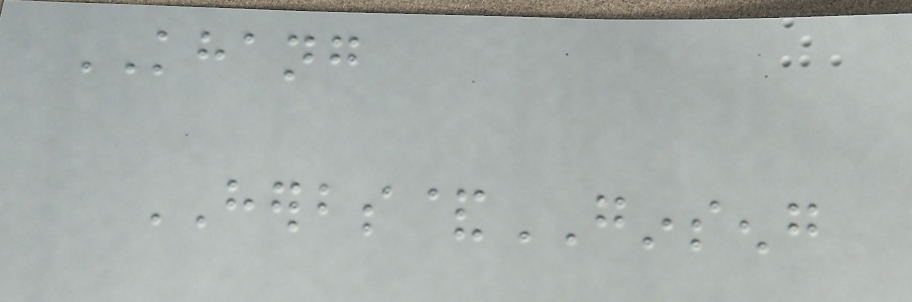KHANG
HERBS&GINSENG
